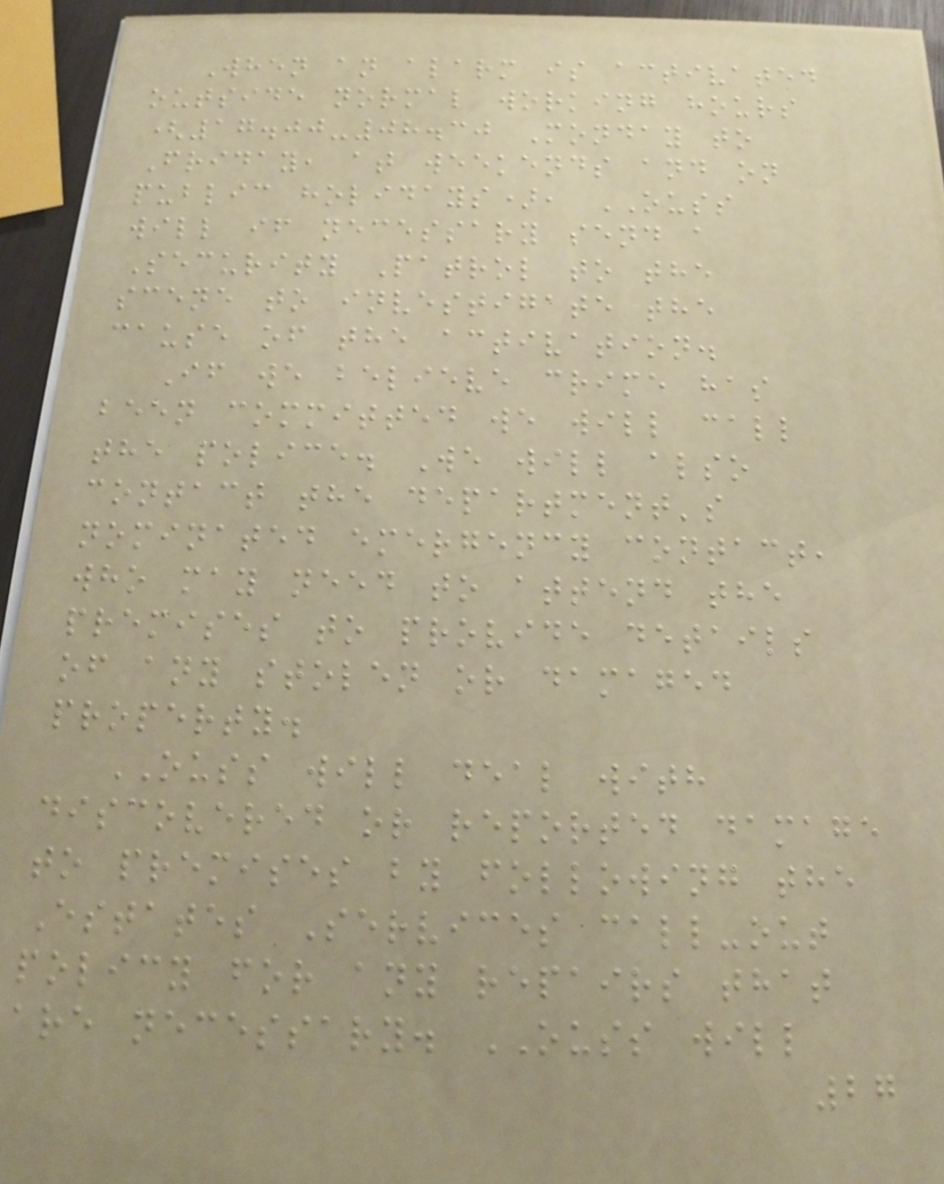When an alarm is activated
outside normal working hours
(17.00-08.30 Monday to
Friday, at weekends and on
public holidays), OUSS
will if necessary send a
Security Patrol to the
scene to investigate the
cause of the activation.
If we believe crime has
been committed we will call
the police. We will also
contact the department's
nominated emergency contact,
who may need to attend the
premises to provide details
of any stolen or damaged
property.
OUSS will deal with
discovered or reported damage
to premises by following the
Estates Services call-out
policy for any repairs that
are necessary. OUSS will
27
